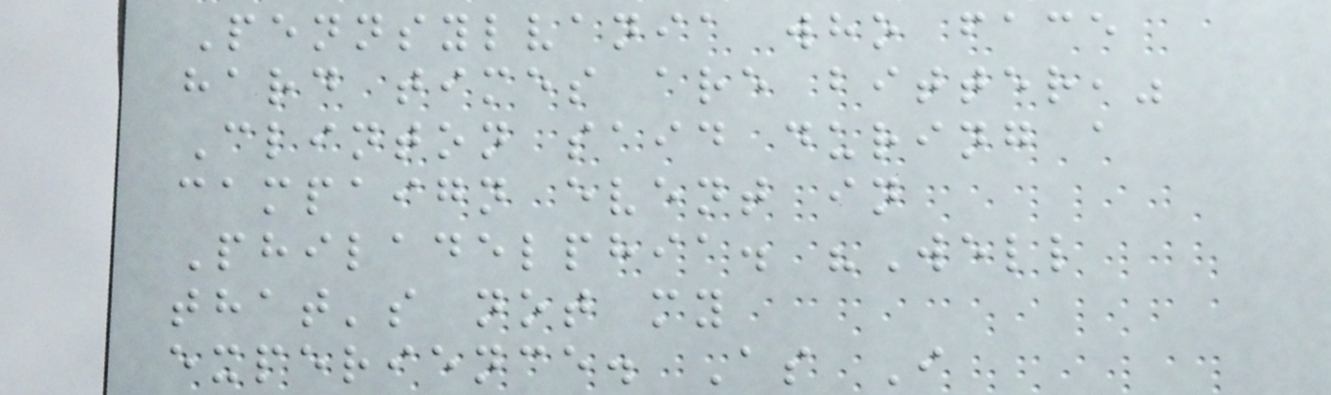Pennsylvania who face
hard times are bitter,"
Clinton said during a
campaign event in
Philadelphia. "Well
that's not my
experience. As I
